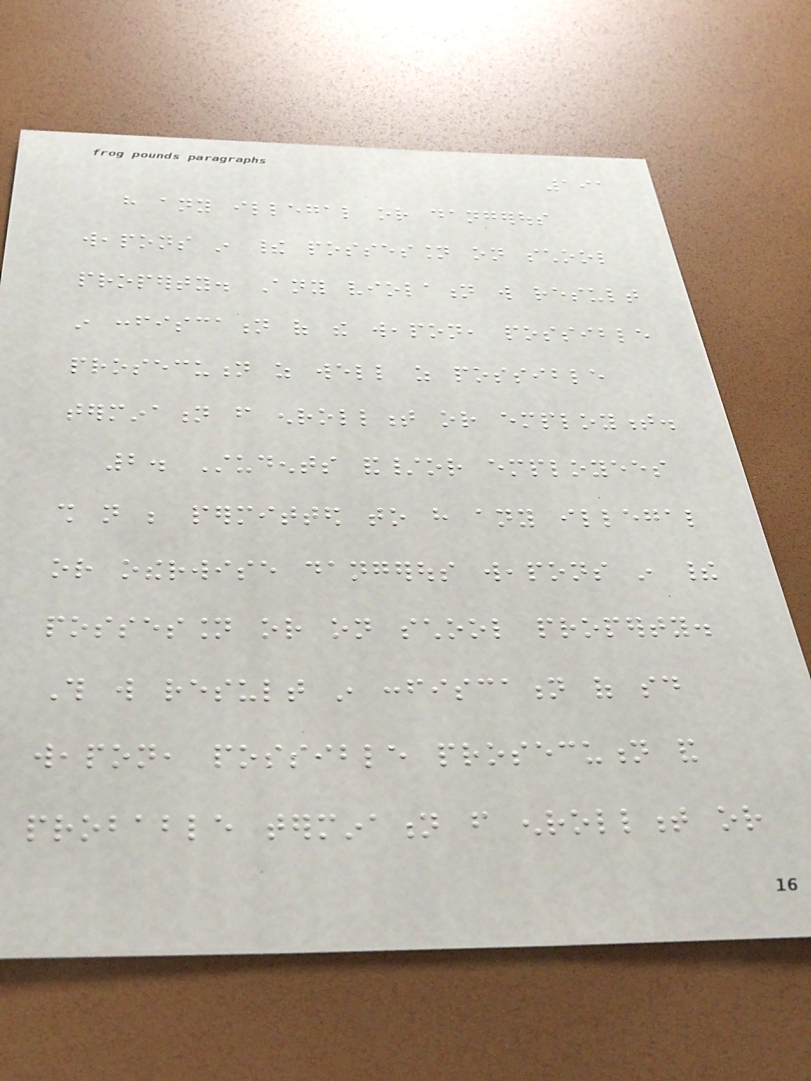191
have any illegal or dangerous
weapons in their possession on school
property. Any violation will result
in confiscation of the weapon, possible
prosecution as well as possible
termination from enrollment or employment.
2. Students and/or employees
shall not be permitted to have any illegal
or otherwise dangerous weapons in their
possession or on school property.
This will result in confiscation of said
weapon, possible prosecution and
probable termination from enrollment or
